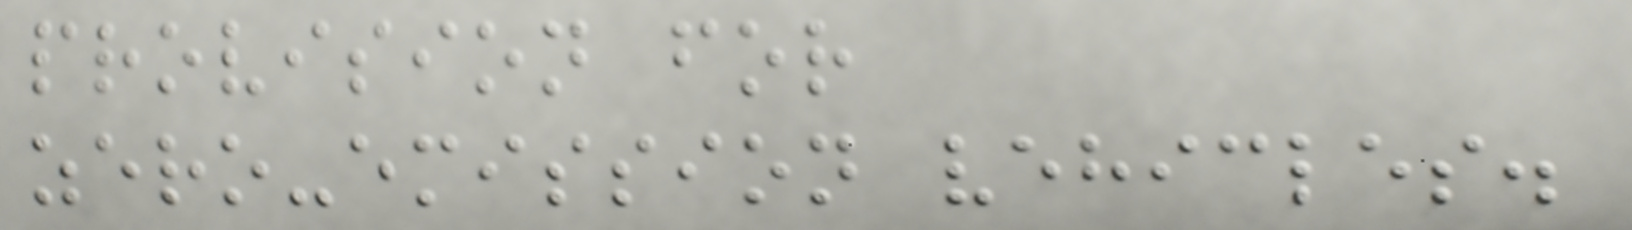provision for
zero-emission vehicles.
